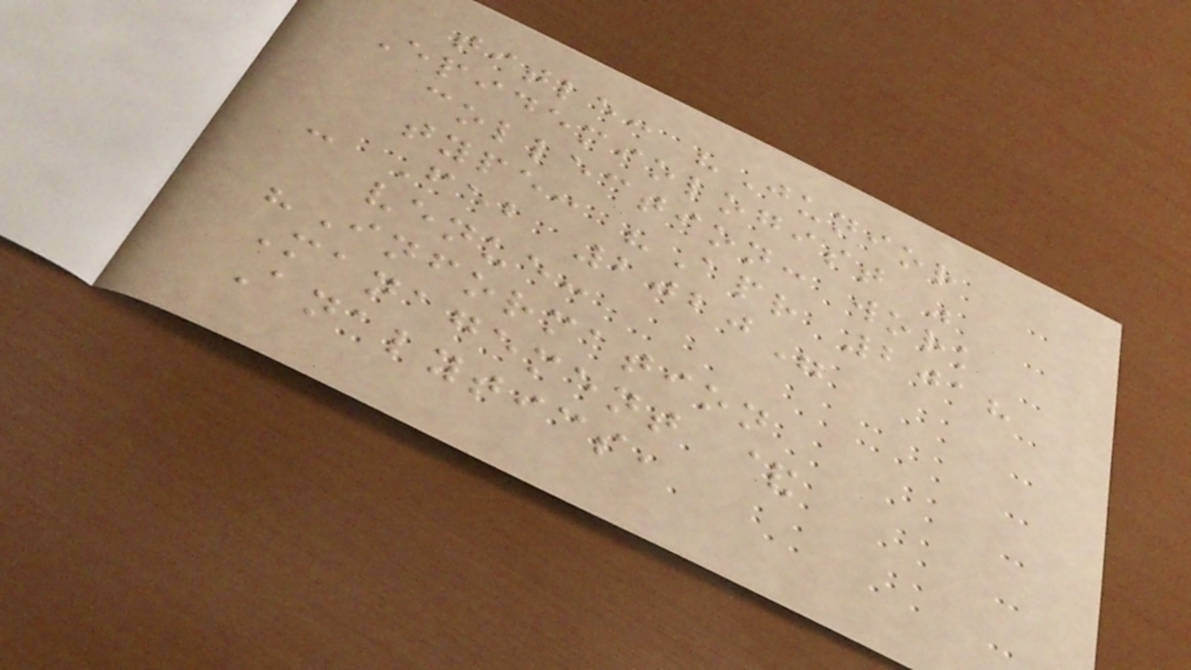title: "Junior
Epidemiologist "
collection: work
type: "Apr 2018
- Feb 2020"
venue:
"Information
Management &
Analytics,
